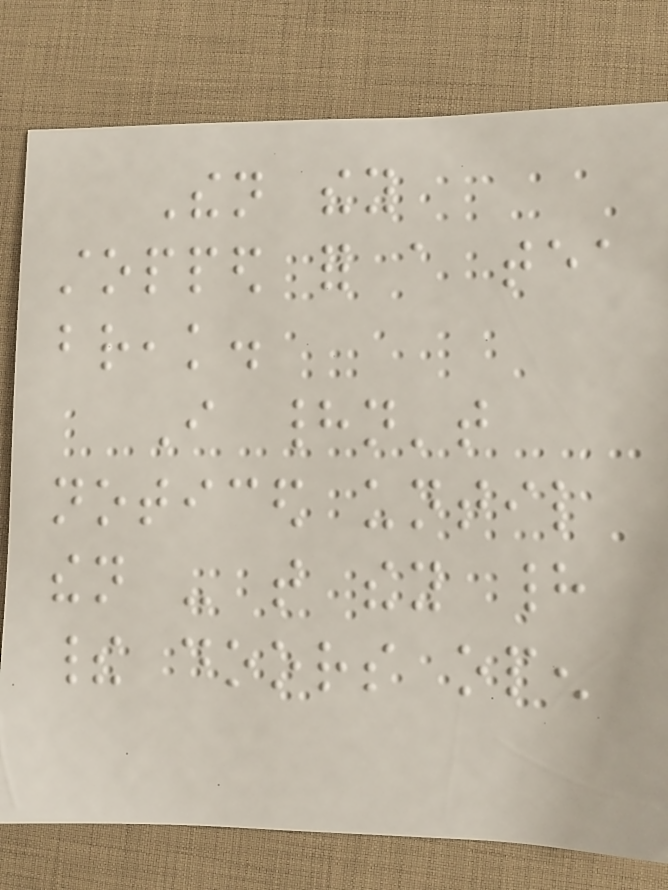Then they
stopped for a tea
break.
I hadn't
noticed until
then - that they had
their doors open
